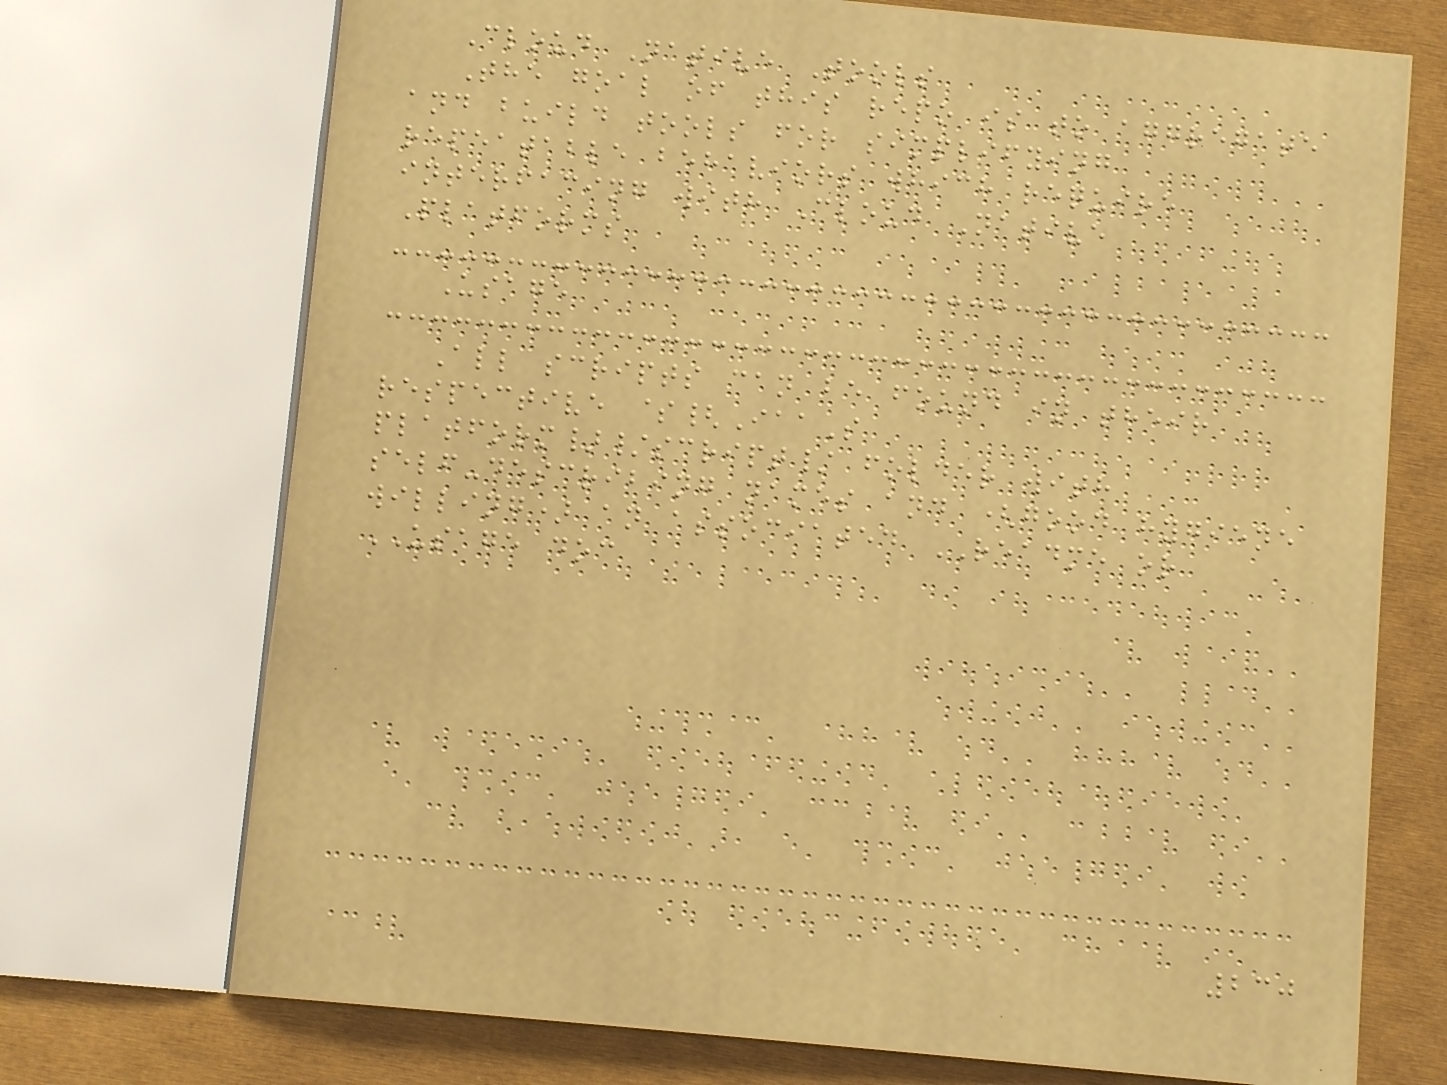Cloud Native Tools
The goal of this repo is to aggregate
and build tools for simplifying
repeatable behaviors which require
interfacing with Cloud Native
Platforms
Usage
All scripts can be found in their
respective ${IaaS
platform}/script/ folder with
self-describing names and (good hygiene
willing) an associated README or
USAGE doc
230
